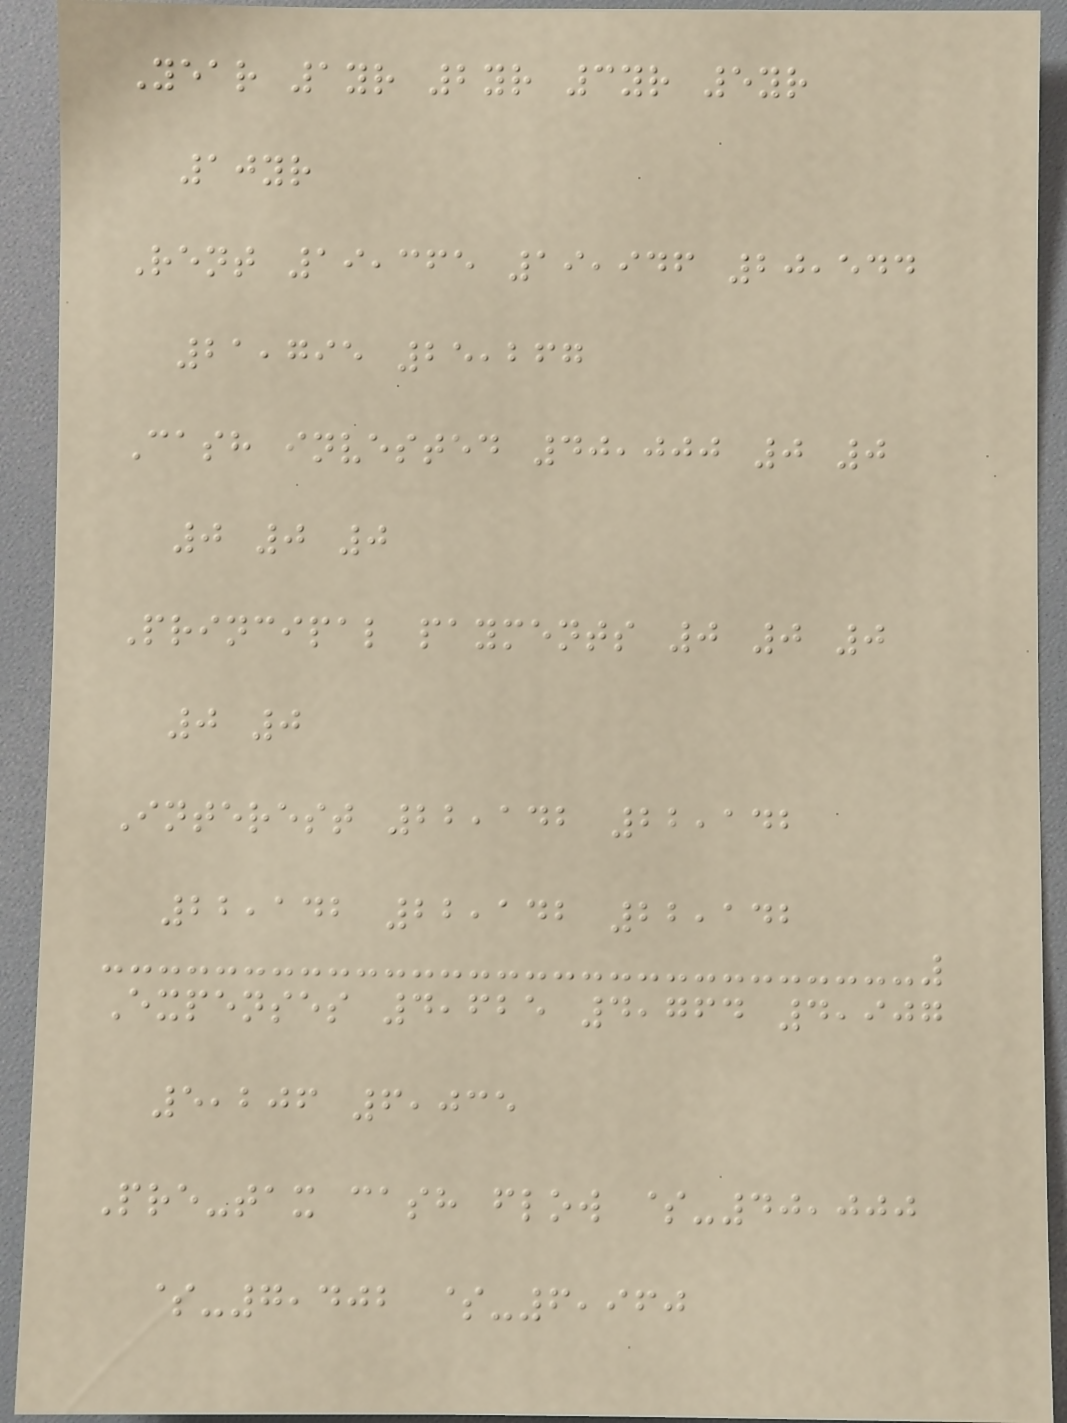Year 1yr 2yr 3yr 5yr
10yr
Rent 19,365 19,946 20,544
21,795 25,267
Cash invested 40,000 0 0
0 0 0
Principal payments 0 0 0
0 0
Interest 22,142 22,142
22,142 22,142 22,142
Expenses 4,625 4,764 4,907
5,206 6,035
Pre-tax cash flow $-40,000
$-7,402 $-6,960
